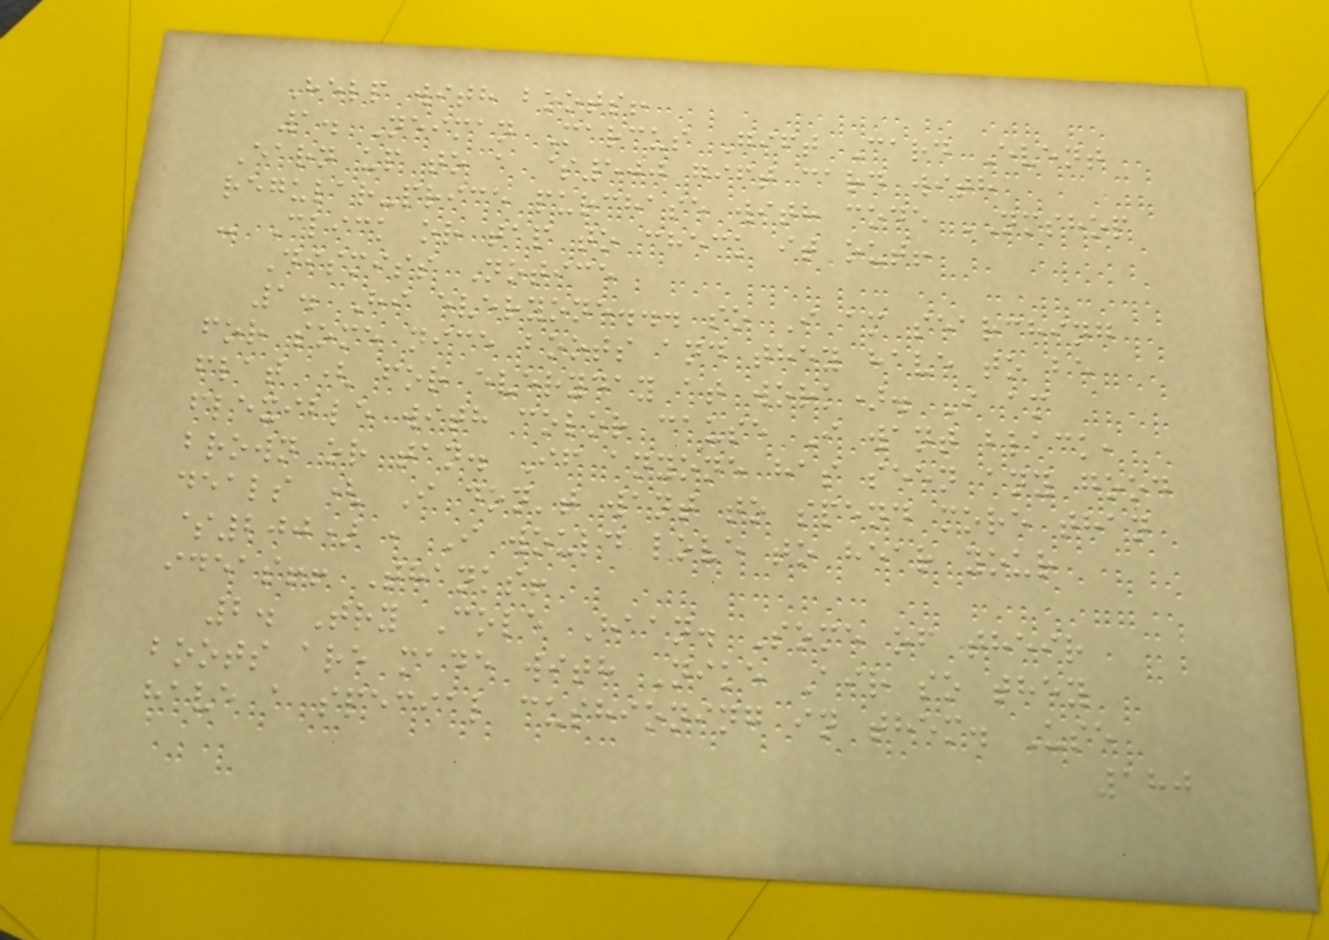Help with boots!
1. Neiman Marcus Gift Card Event
Earn up to a $500 gift card with
regular-price purchase with code NMSHOP
- Click or tap to check it out!
Dismiss Notice
1. Hi everyone... so I am searching
for some nice boots and they have to be
flat ( for everyday at work). I am
flexible with color cause I want black,
brown or tan. If anyone has seen any good
deals ( I don't want to spend more than
$200) , I would love to hear your
ideas!! Thanks!
2. Try Cole Haan. Some of their
boots are made with Nike Air so they
have a special cushioning in them. Use
180
